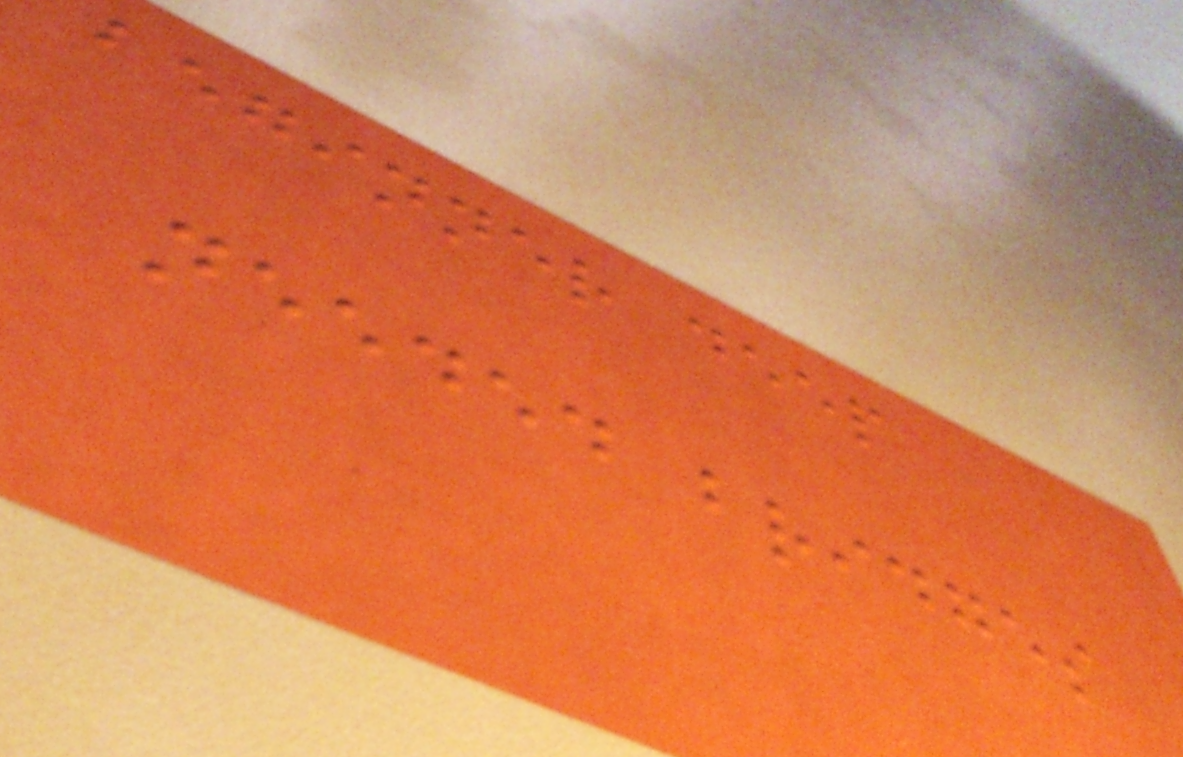beginner deep
needed bridges
